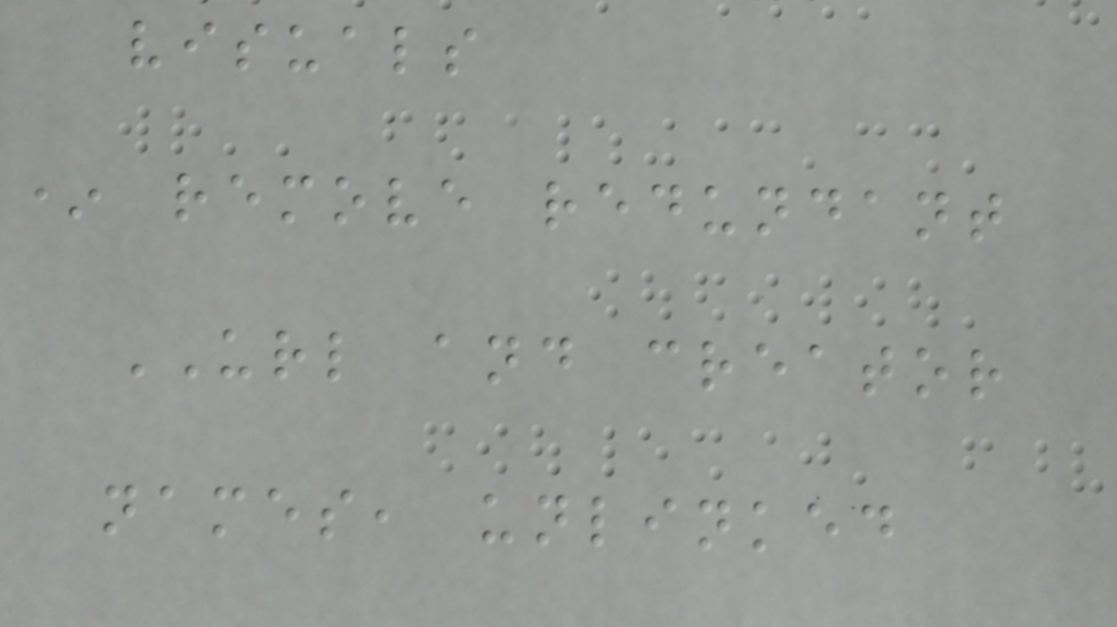visuals
* remove redundant
URL and creator
names, unlinked
